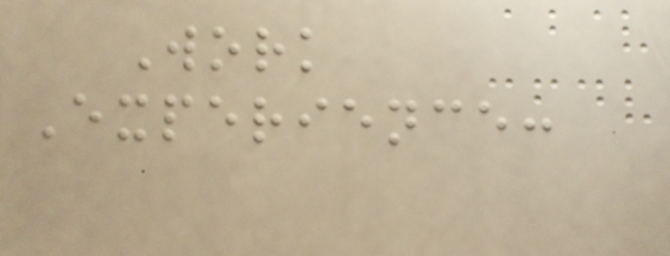Work
Experience:
